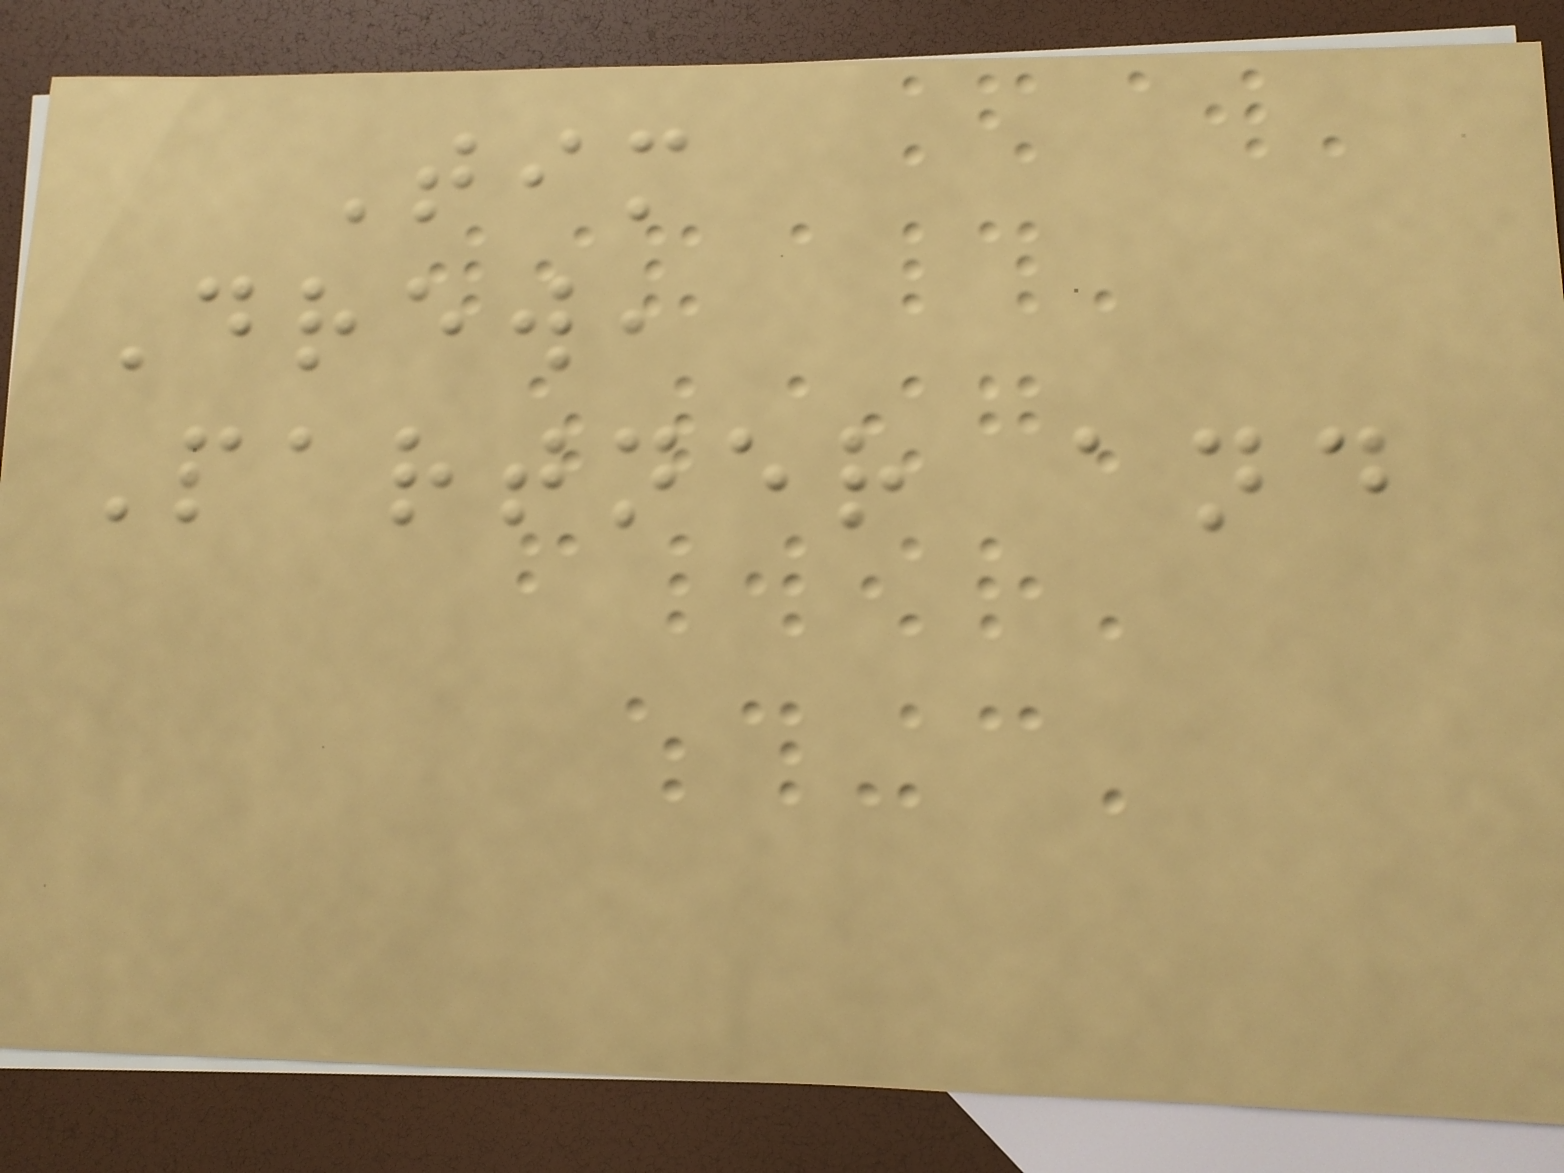Tim
Drew,
Partner and
